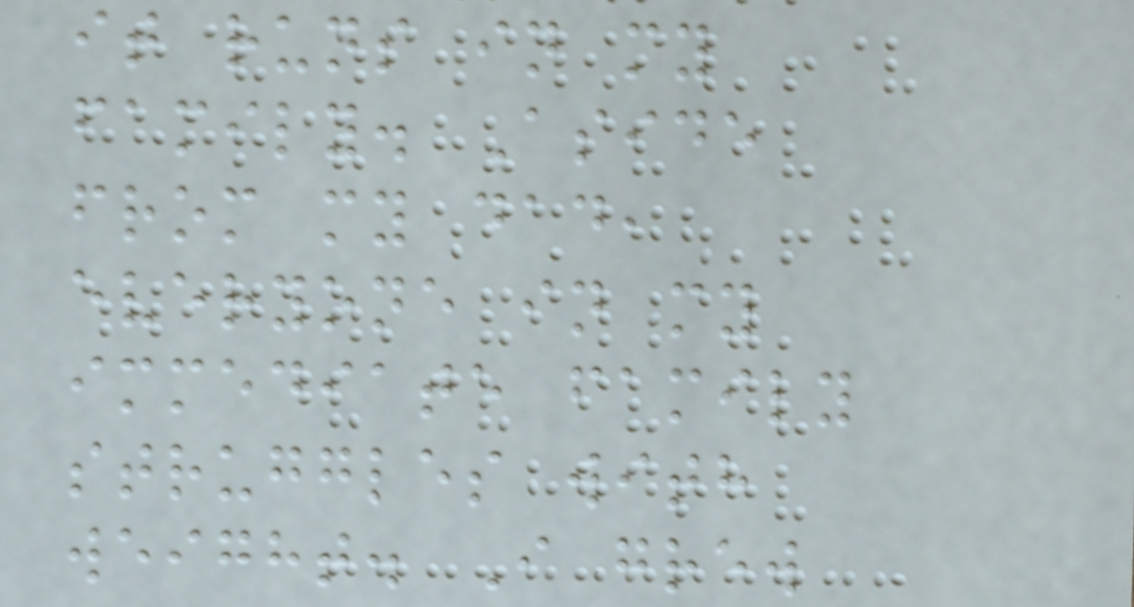it runs in my
family. Aside
from my dad,
everyone in my
immediate family
struggles with
weight. I grew
